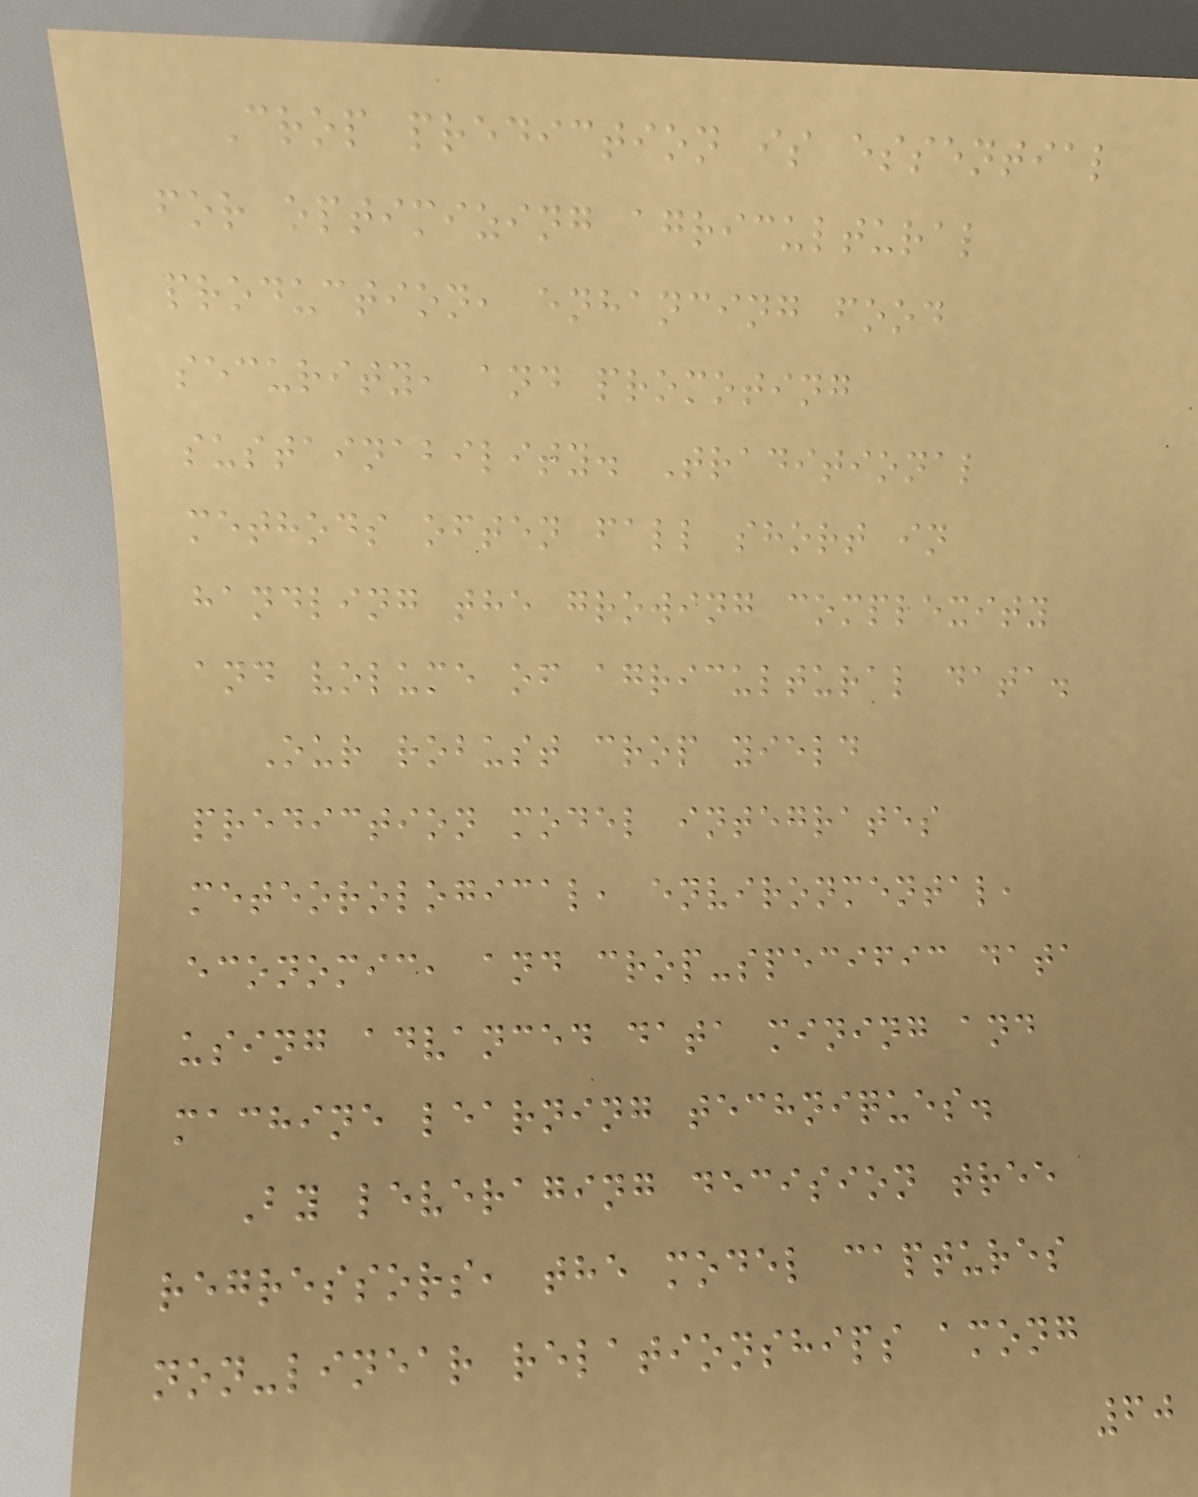Crop prediction is essential
for optimizing agricultural
production, enhancing food
security, and promoting
sustainability. Traditional
methods often fall short in
handling the growing complexity
and volume of agricultural data.
Our robust crop yield
prediction model integrates
meteorological, environmental,
economic, and crop-specific data
using advanced data mining and
machine learning techniques.
By leveraging decision tree
regressors, the model captures
non-linear relationships among
60
